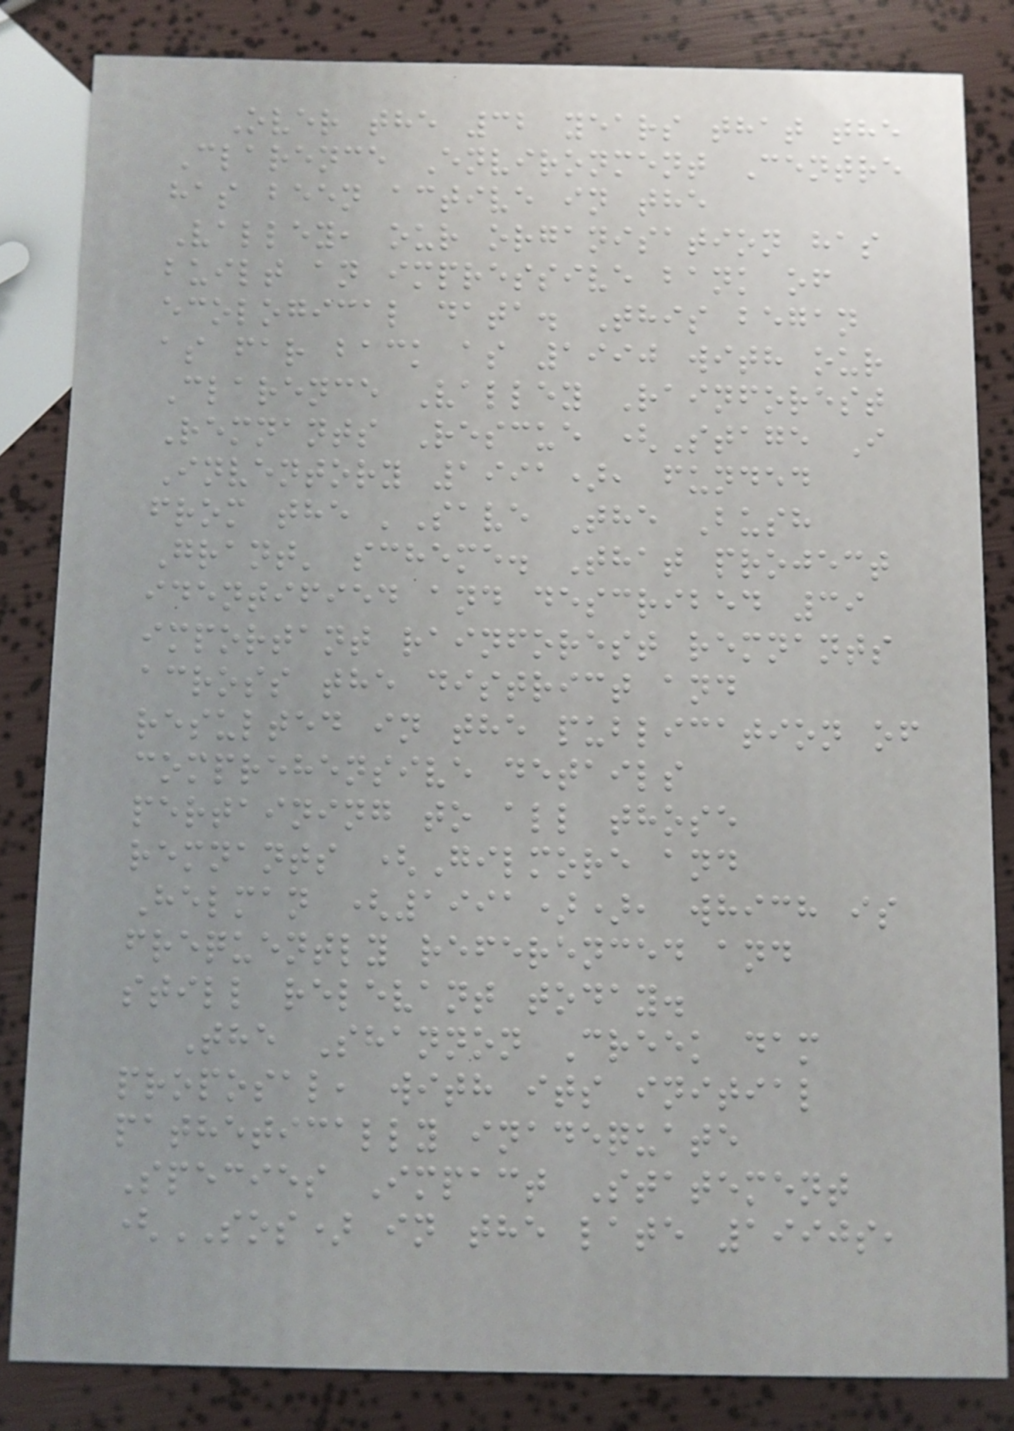Over the 32 years that the
Clarence Environment Centre
has been active in the
Valley, our organisation has
built an impressive bank of
ecological data. This began
as far back as 1990 with our
Clarence Valley Rainforest
Remnants Rescue (Stage I
Inventory 1991), funded
from the 'Save The Bush
Grant' scheme. That project
identified and described 39
important rainforest remnants
across the district and
resulted in the publication of
comprehensive details
pertaining to all those
remnants (Gilmore and
Helman (1991)), which is
frequently referenced and
still relevant today.
The Shannon Creek dam
proposal, with its initial
pathetically inadequate
Species Impact Statement
(SOS) in the late 1990s,
